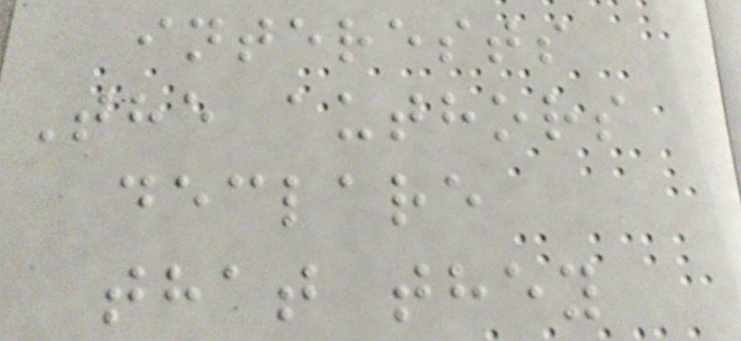interests
The authors
declare
that they
